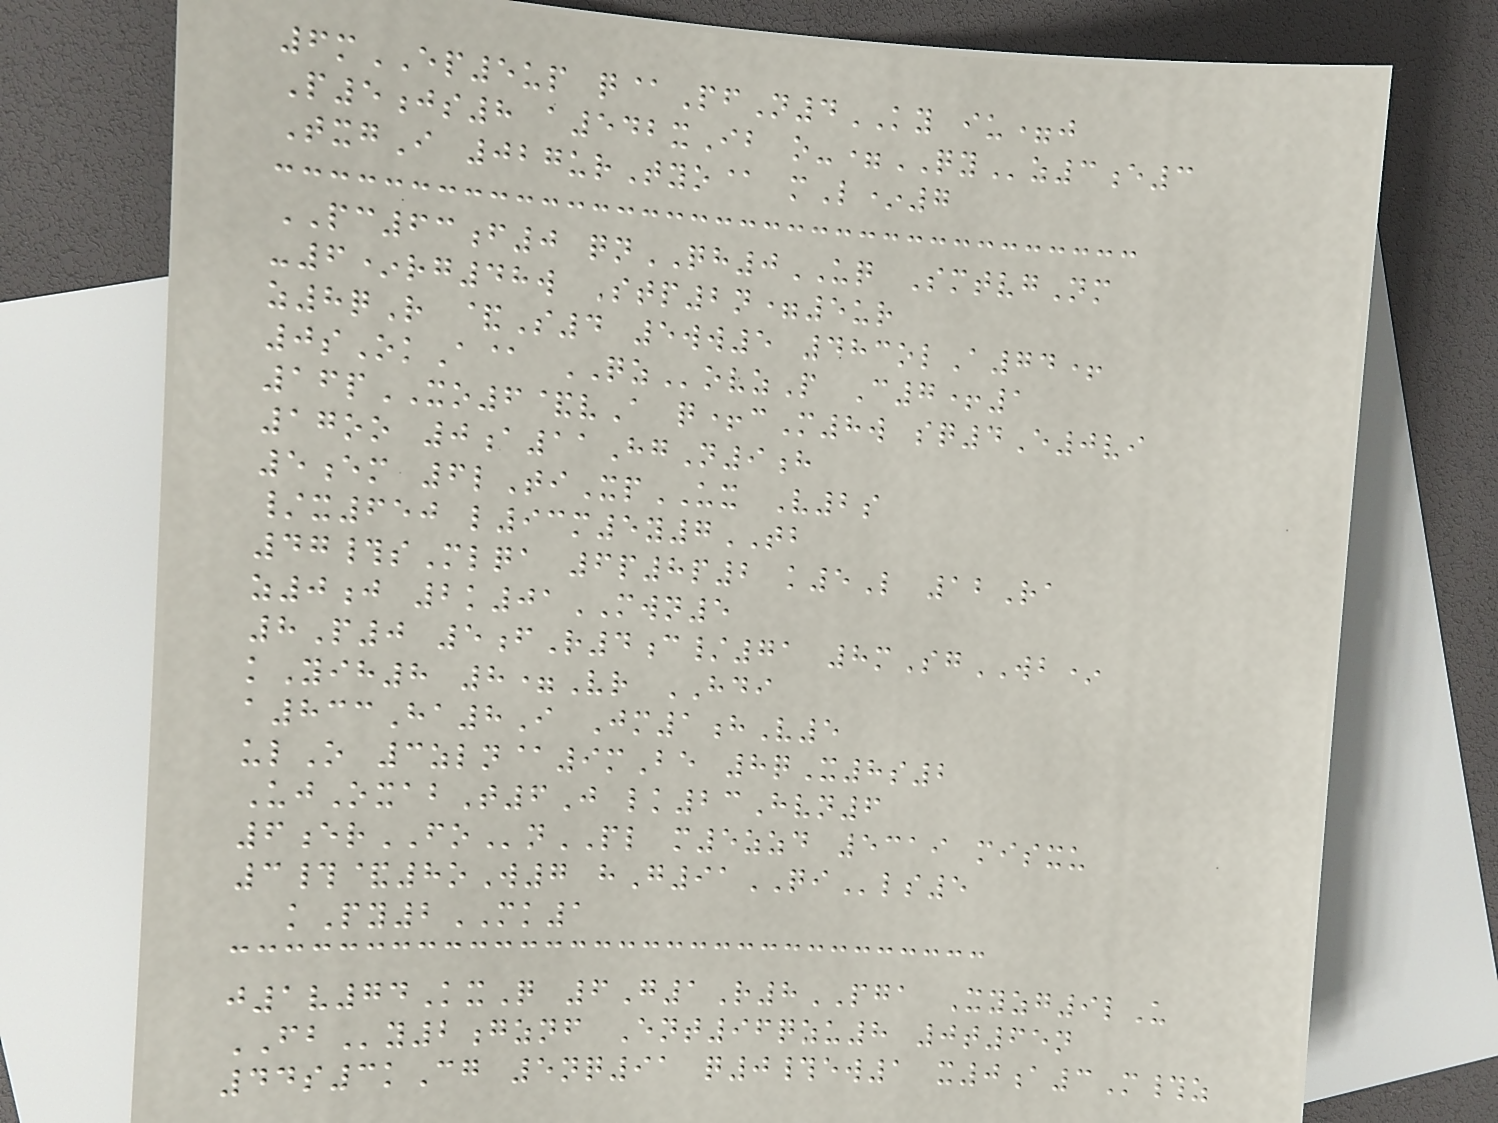6mEP5up q@PfN4KY iu=j
P5js8 a542xIb o-=QYz3e3
TxgI 027urTyo@ mL*7
PC63f0 qnQH0UQ SmtvgNm
-6*rg48w Stp2n=5ur
z8qR &S4 5ww5 483olA74+
0sOkA@ QZovzP C7+1
16pXO6&vA q+cM8w sq4E0vi
17oo 0a11HgN9h
5em 6lTiXpUX V2s
/x650 l93m5y7TB
47#sMlqa 6p8p2 k5L 12Ra
z0j 2k01MWN5
8P0 5fR4c/71 8mSgWB*
kYih8 8=Vr HDI
a833Ha8I Jm1hV5
ulO 3zln@9mBe 8qX8s2
UjOxabT6J lk23Hvn6
6erFOnPL m5zzd 5319 misxu
3#&8oW7 hG91QIls5
kPy2MK1
j1v74KxQ 6G1R8PGA Xyzg9lU
FBy2gznf Ent96qzu8 0t65n
44s3kCg 5nq91 q0#ew1 x0a3M#z
